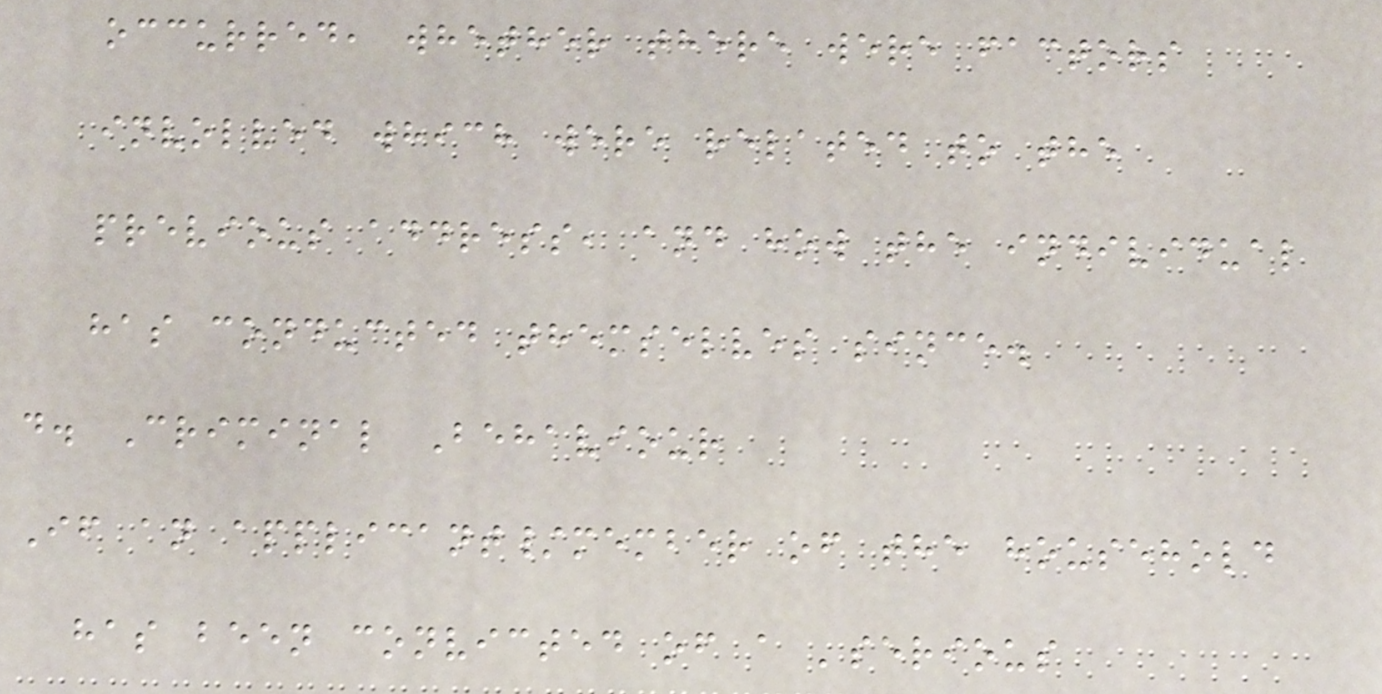occurred, whether there were factors
involved which were related to the
previous address, and how the individual
has conducted themselves since.
d. Criminal Behaviour
If an applicant/member of the household
has been convicted of a 'serious
